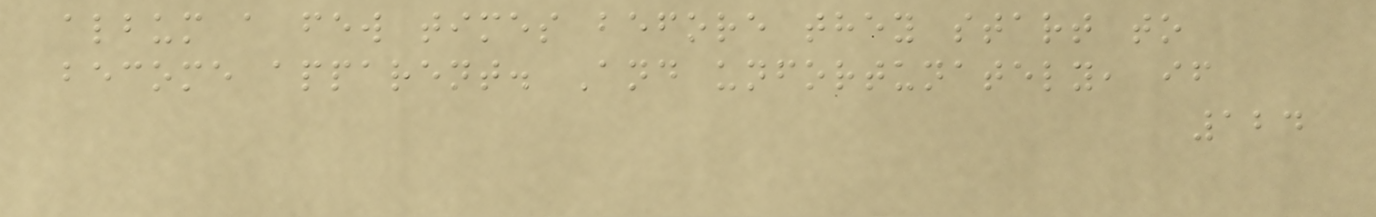album a few times before they start to
become apparent. And unfortunately, if
124
